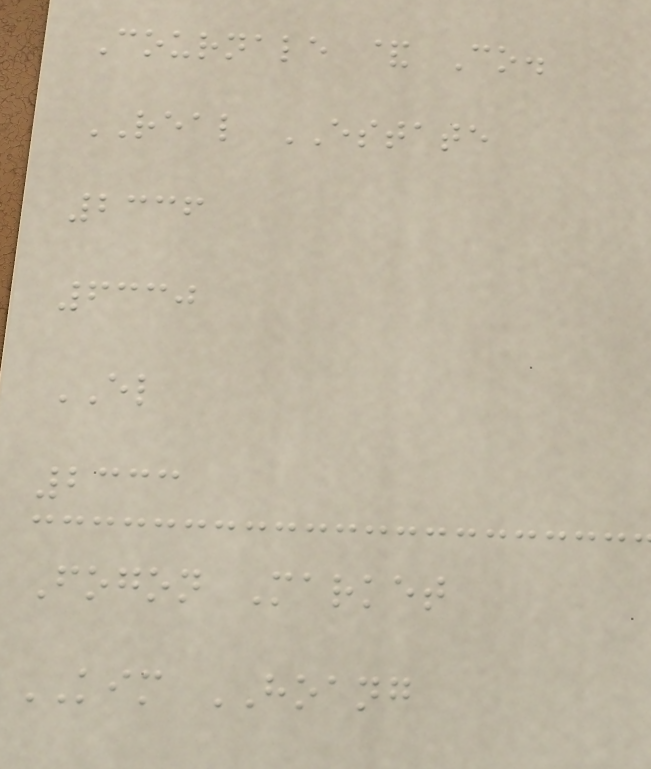Cournale & Co.
REAL ESTATE
2336
6330
EL
2333
Fogon Market
KIM HOANG
